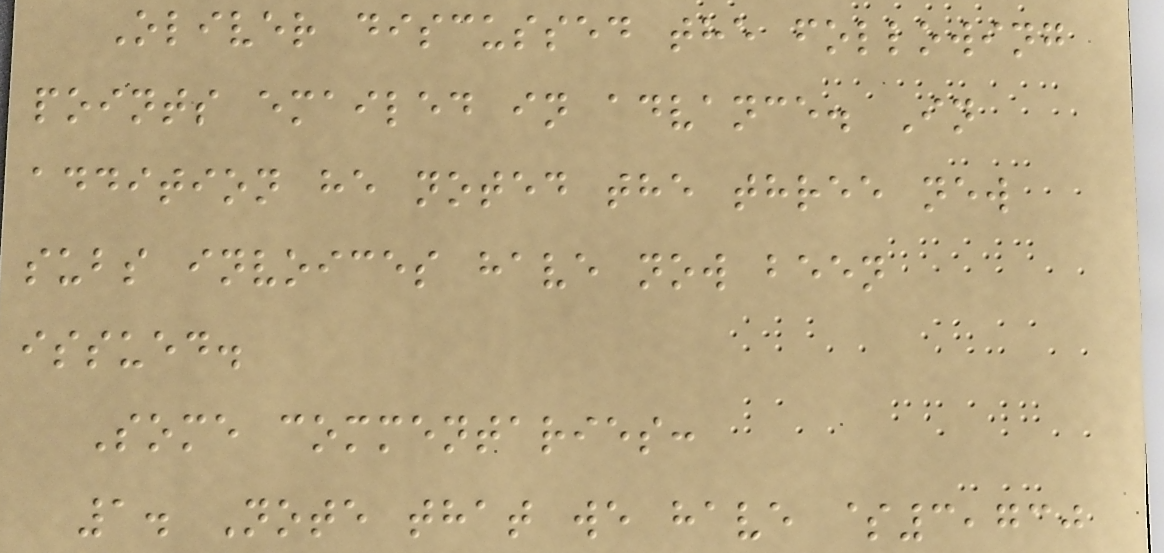Oliver discussed the following
points emailed in advance. In
addition he noted the three new
subs invoices have now been
issued.
Some commentaries:
1. Note that we have $3,730
